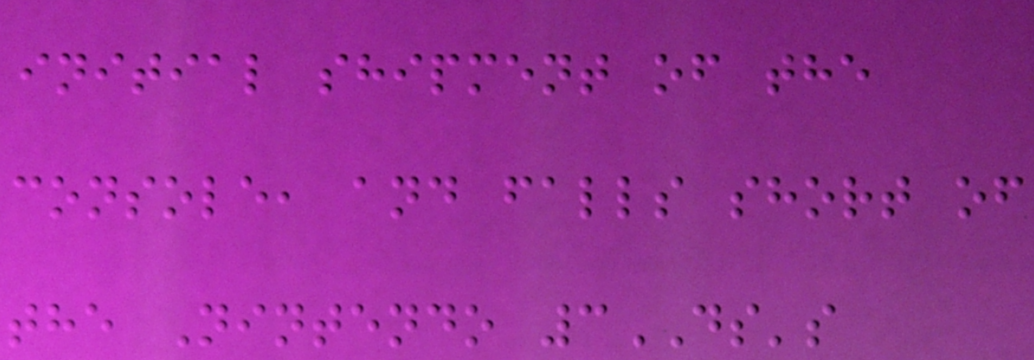initial shipment of the
console, and falls short of
the Nintendo 3DS's
